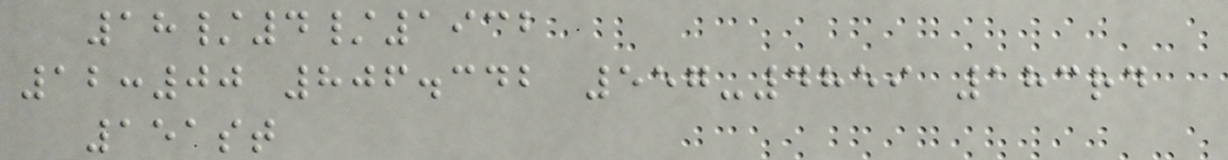18/4/1932
12:00 806.342 557-4859 183rd
151st
